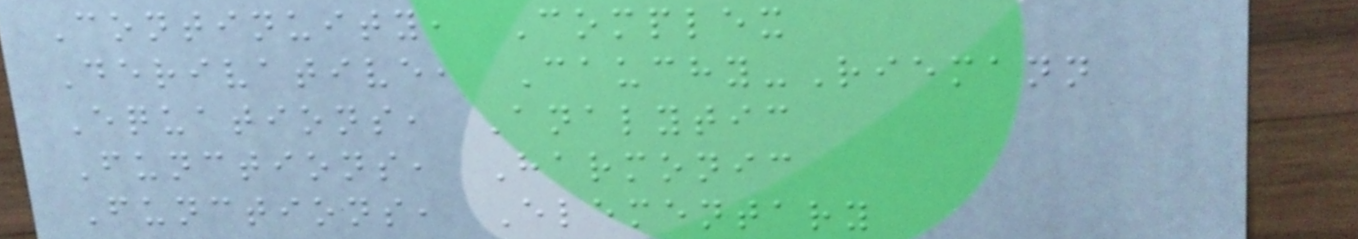Continuity, Complex
Derivative, Cauchy-Riemann
Equations, Analytic
Functions, Harmonic
Functions, Elementary
